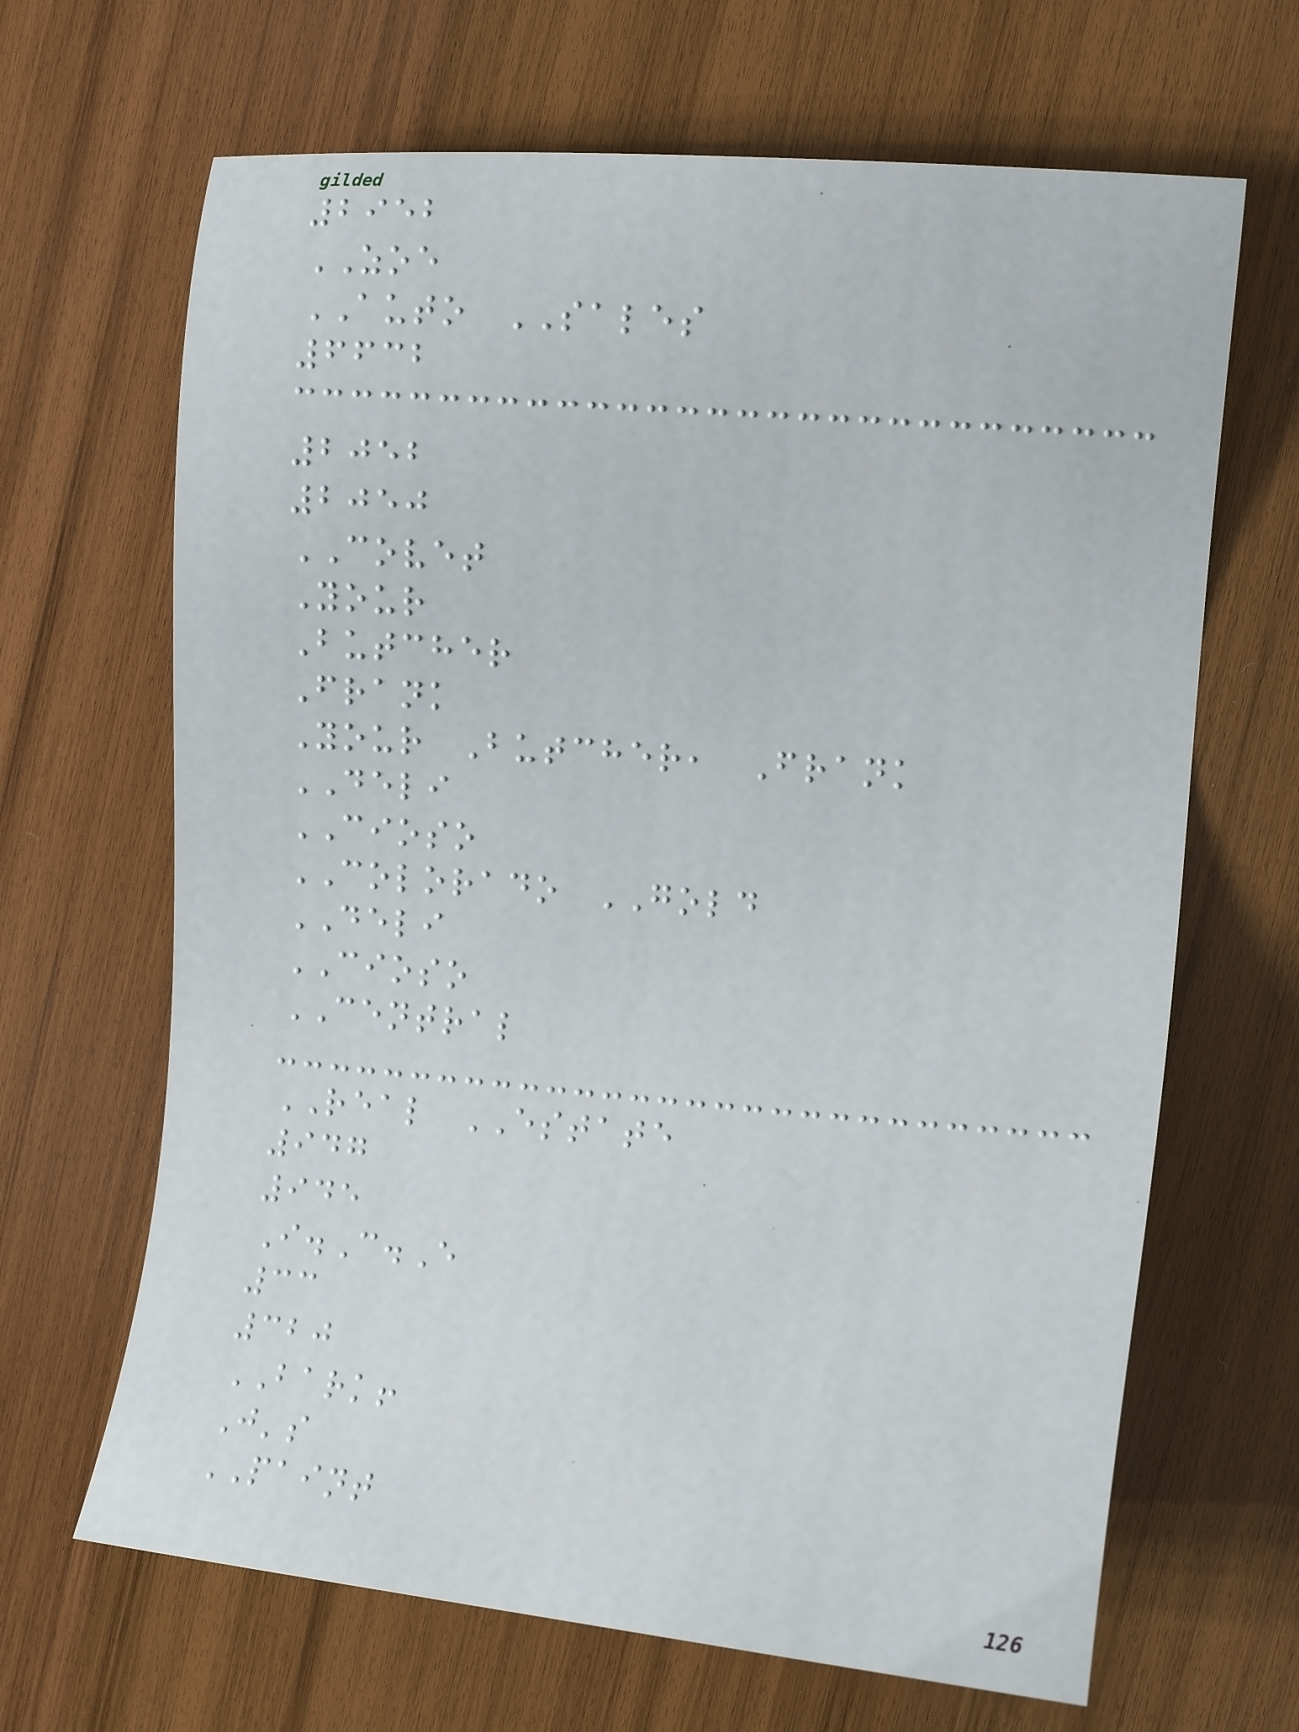2952
ZOE
AUTO SALES
6632
2052
2050
COVET
Your
Butcher
Frank
Your Butcher, Frank
DELI
CIOSO
COLORADO GOLD
DELI
CIOSO
CENTRAL
REAL ESTATE
947
945
I.C.E
33
320
BARK!
J's
PAINT
